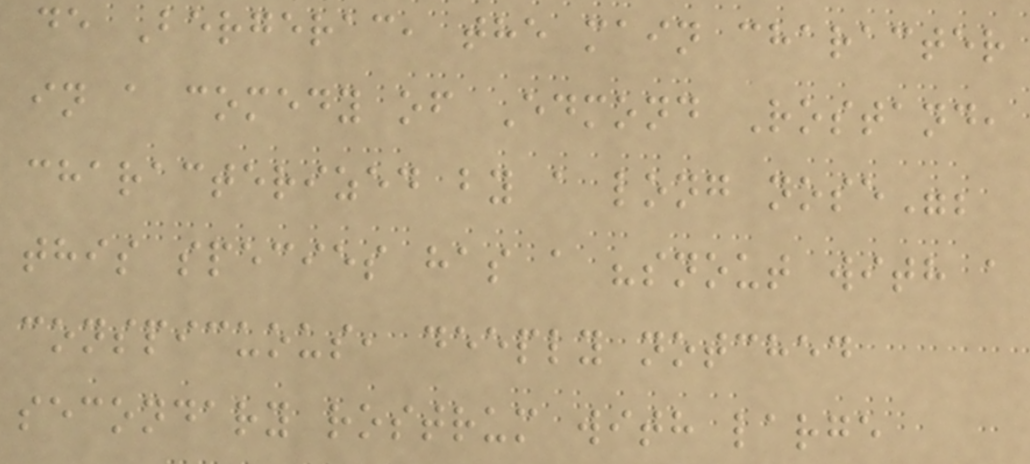de Bergerac, the main character
in a comedy of Edmond Rostand,
characterized by a long nose";
this species has a "snout with a
conspicuous, deeply notched
secondary rostrum with large
